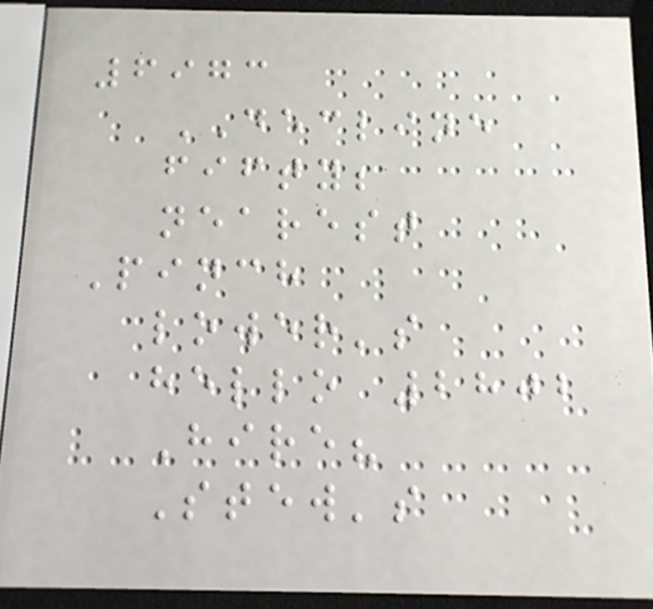6973
DECLINE
fifty;
nearest
Pinch
lower's
hello 2802
Hire?
Stew's
